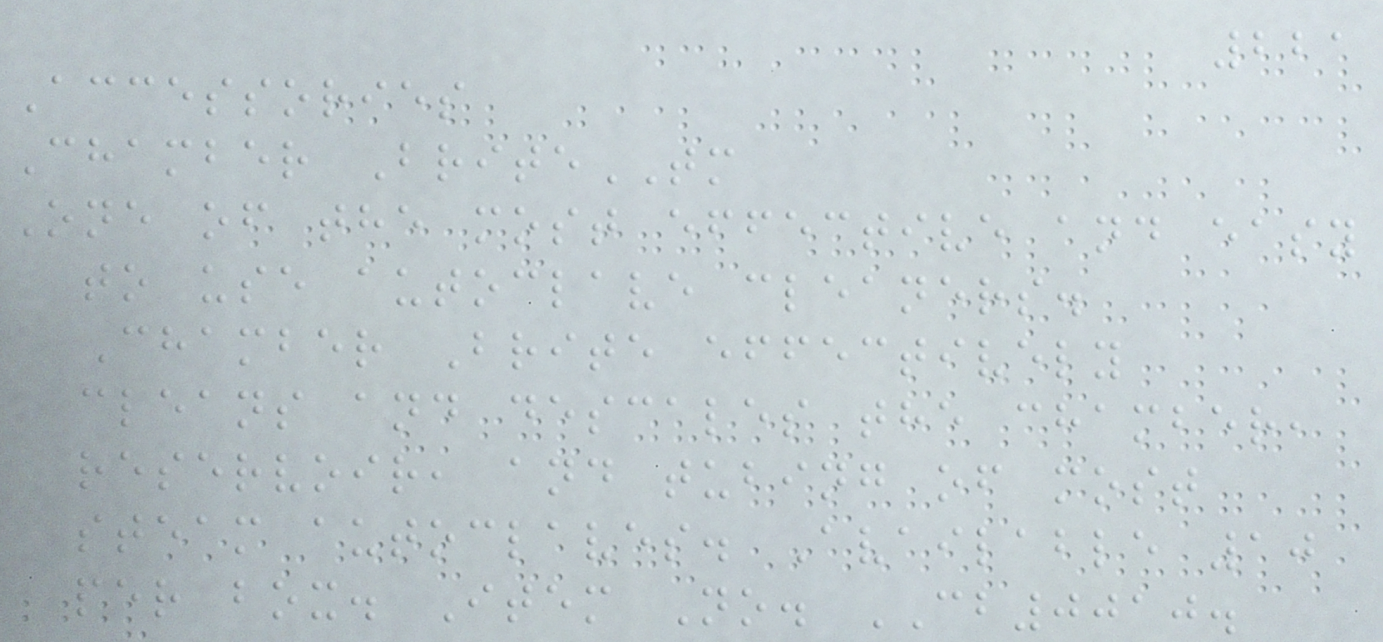221
Accessories
Chamber BriteTM
One of the most effective and easy
to use autoclave cleaners.
Chamber Brite effectively
cleans and descales the chamber,
reservoir, and tubing of most
steam autoclaves. Available 10
per box. Item No. CB0010.
